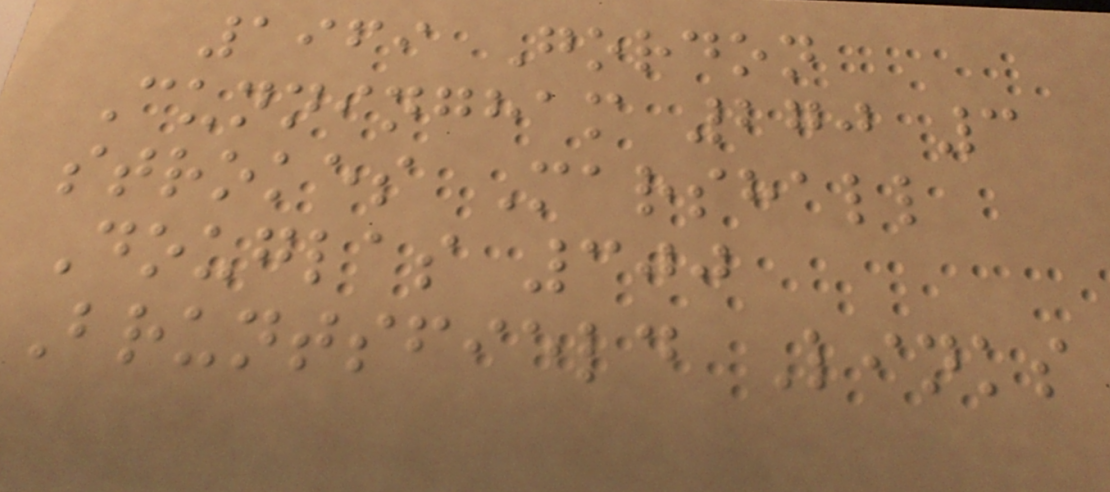1969 Gordon
Cunningham 270 3
strokes Marshall
Douglas 300
Bruntsfield Links
